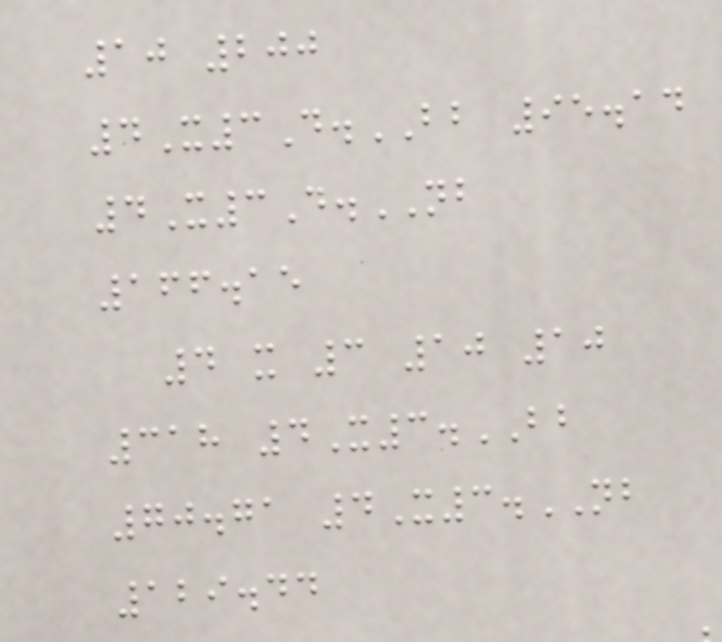10 200
4X3D.BB 95.14
4X3D.NB
166.15
4 x 3 10 10
318 4X3.BB
70.71 4X3.NB
129.44
